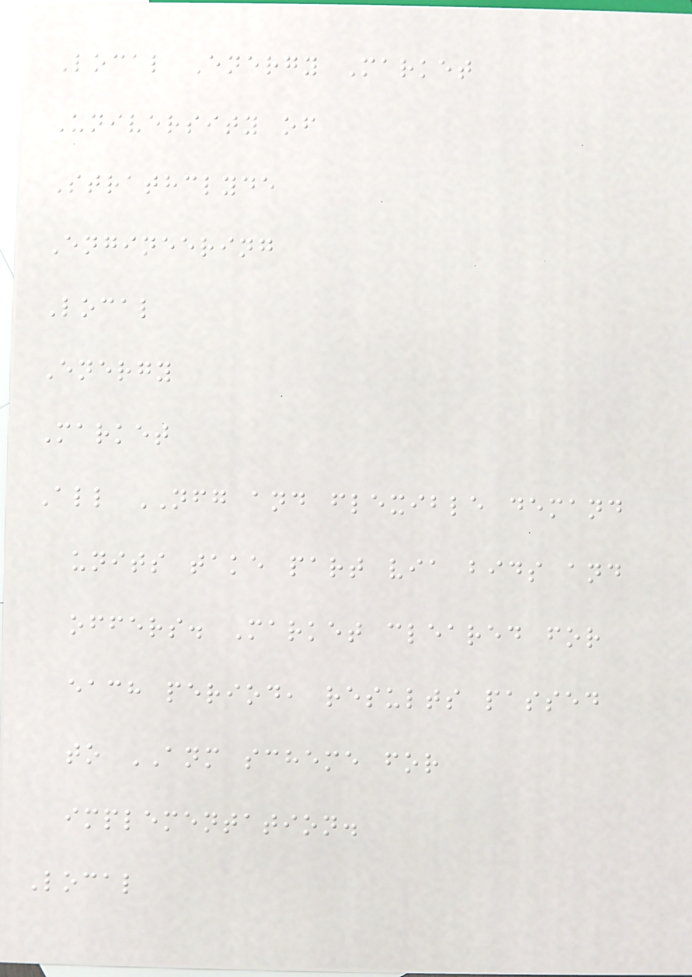Local Energy Market
University of
Strathclyde
Engineering
Local
Energy
Market
All NFG and flexible demand
units take part via bids and
offers. Market cleared for
each period, results passed
to ANM scheme for
implementation.
Local
